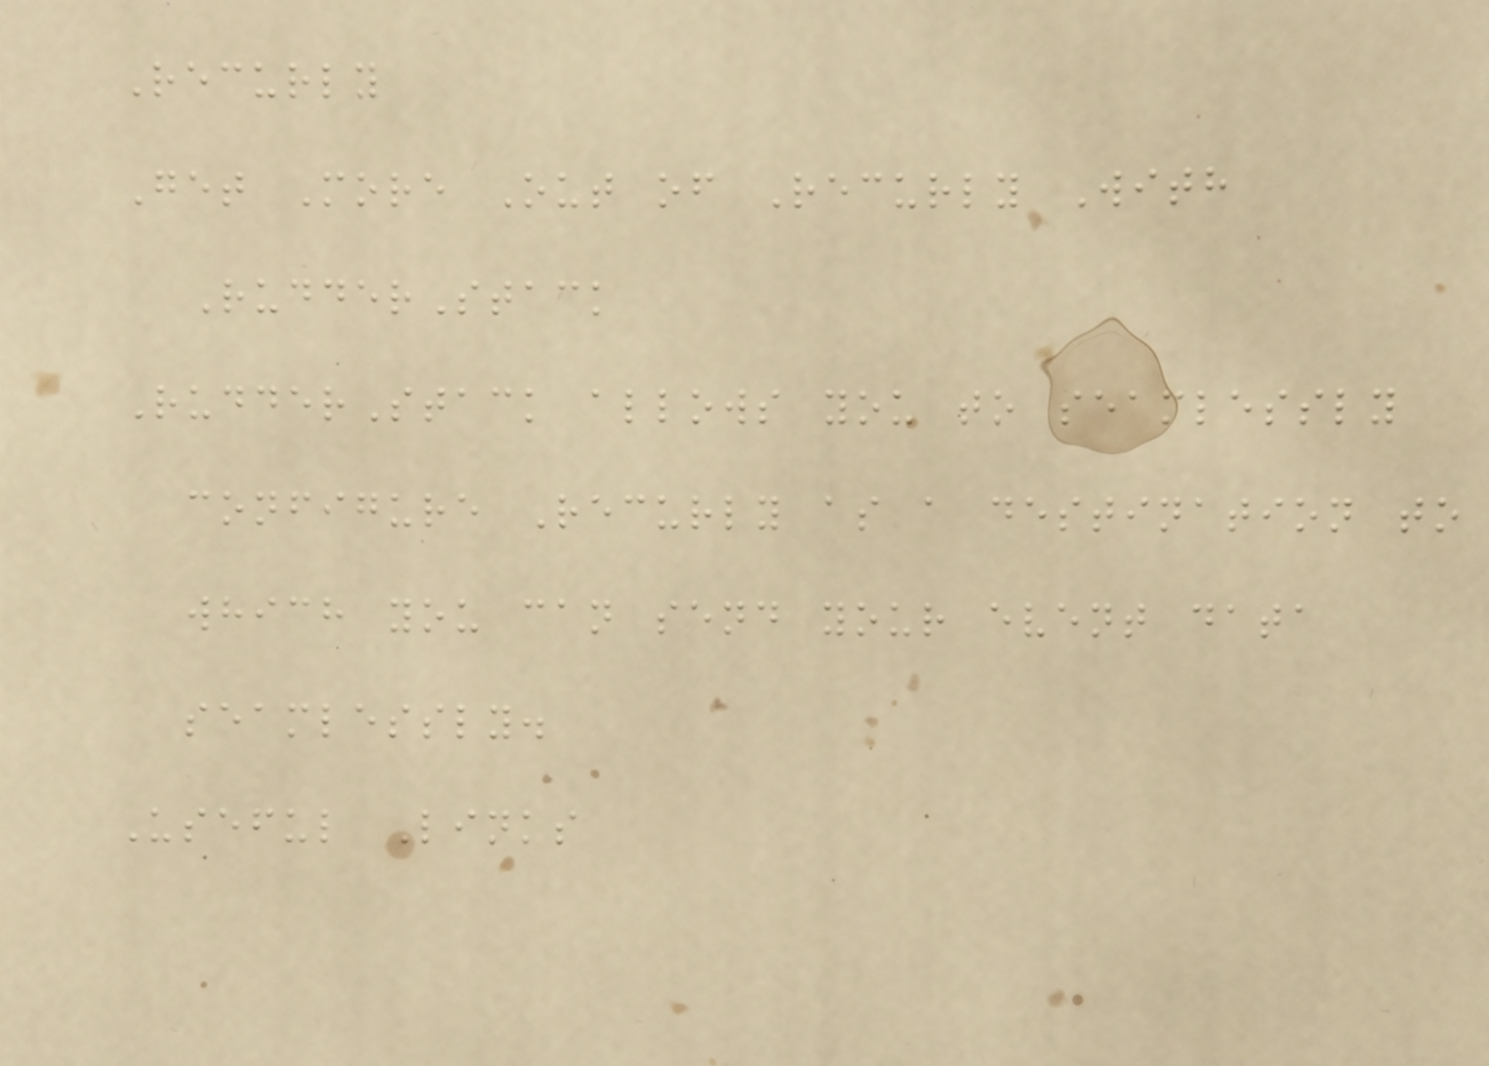Recurly
Get More Out of Recurly With
RudderStack
RudderStack allows you to seamlessly
configure Recurly as a destination to
which you can send your event data
seamlessly.
Useful Links
